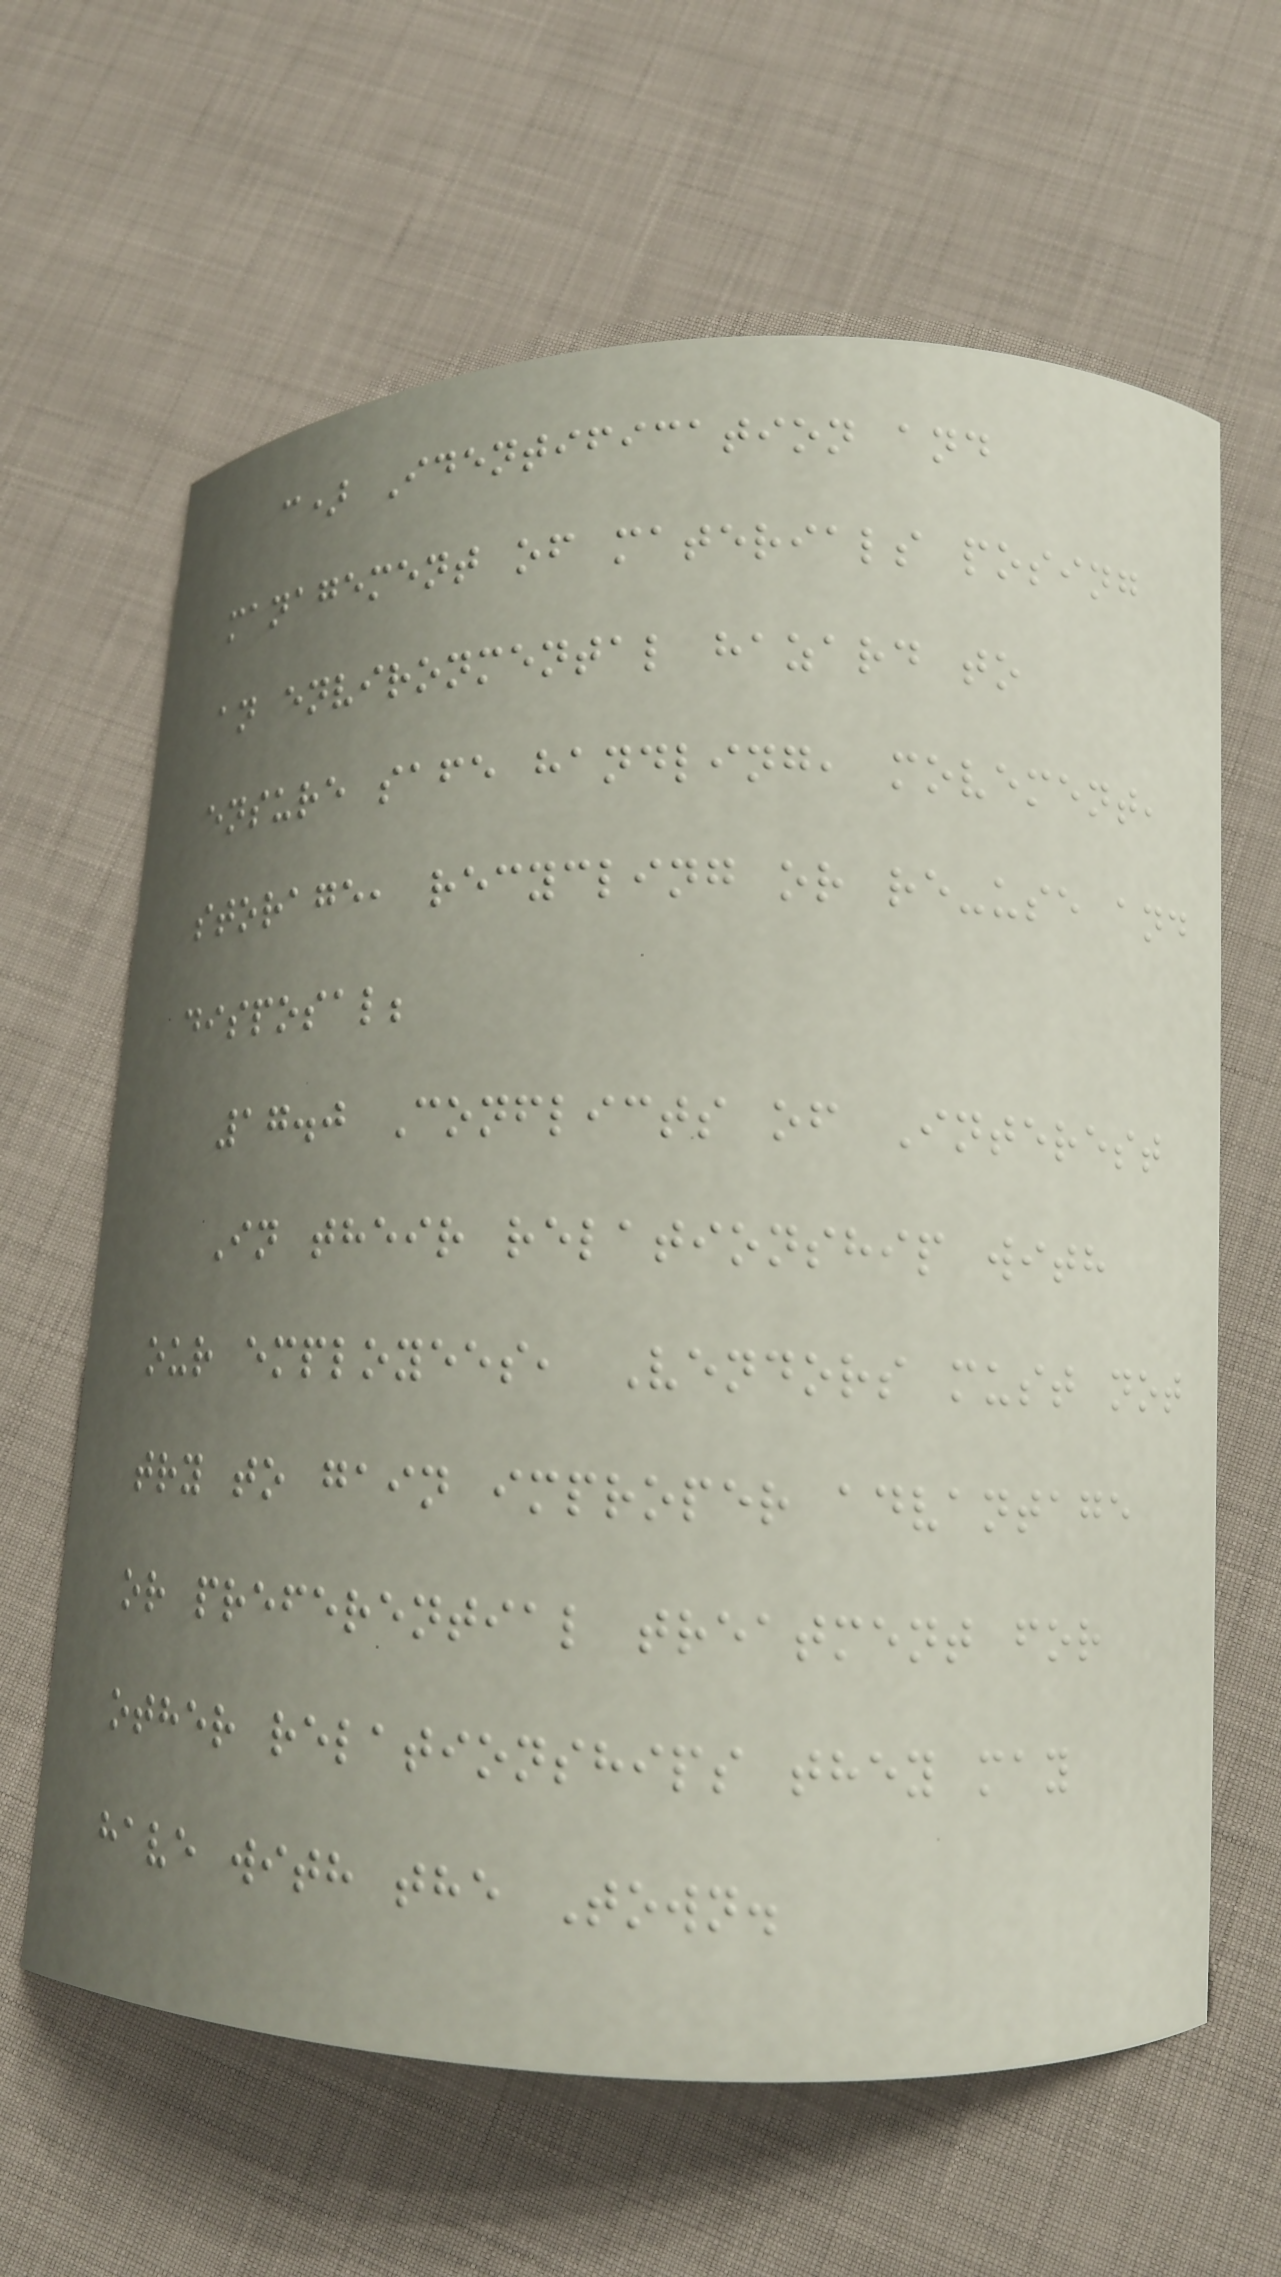c) Identification and
management of materials posing
an environmental hazard to
ensure safe handling, movement,
storage, recycling or re-use and
disposal;
17.0 Conflicts of Interest
In their relationship with
our employees, Vendors must not
try to gain improper advantage
or preferential treatment for
other relationships they may
have with the Town.
